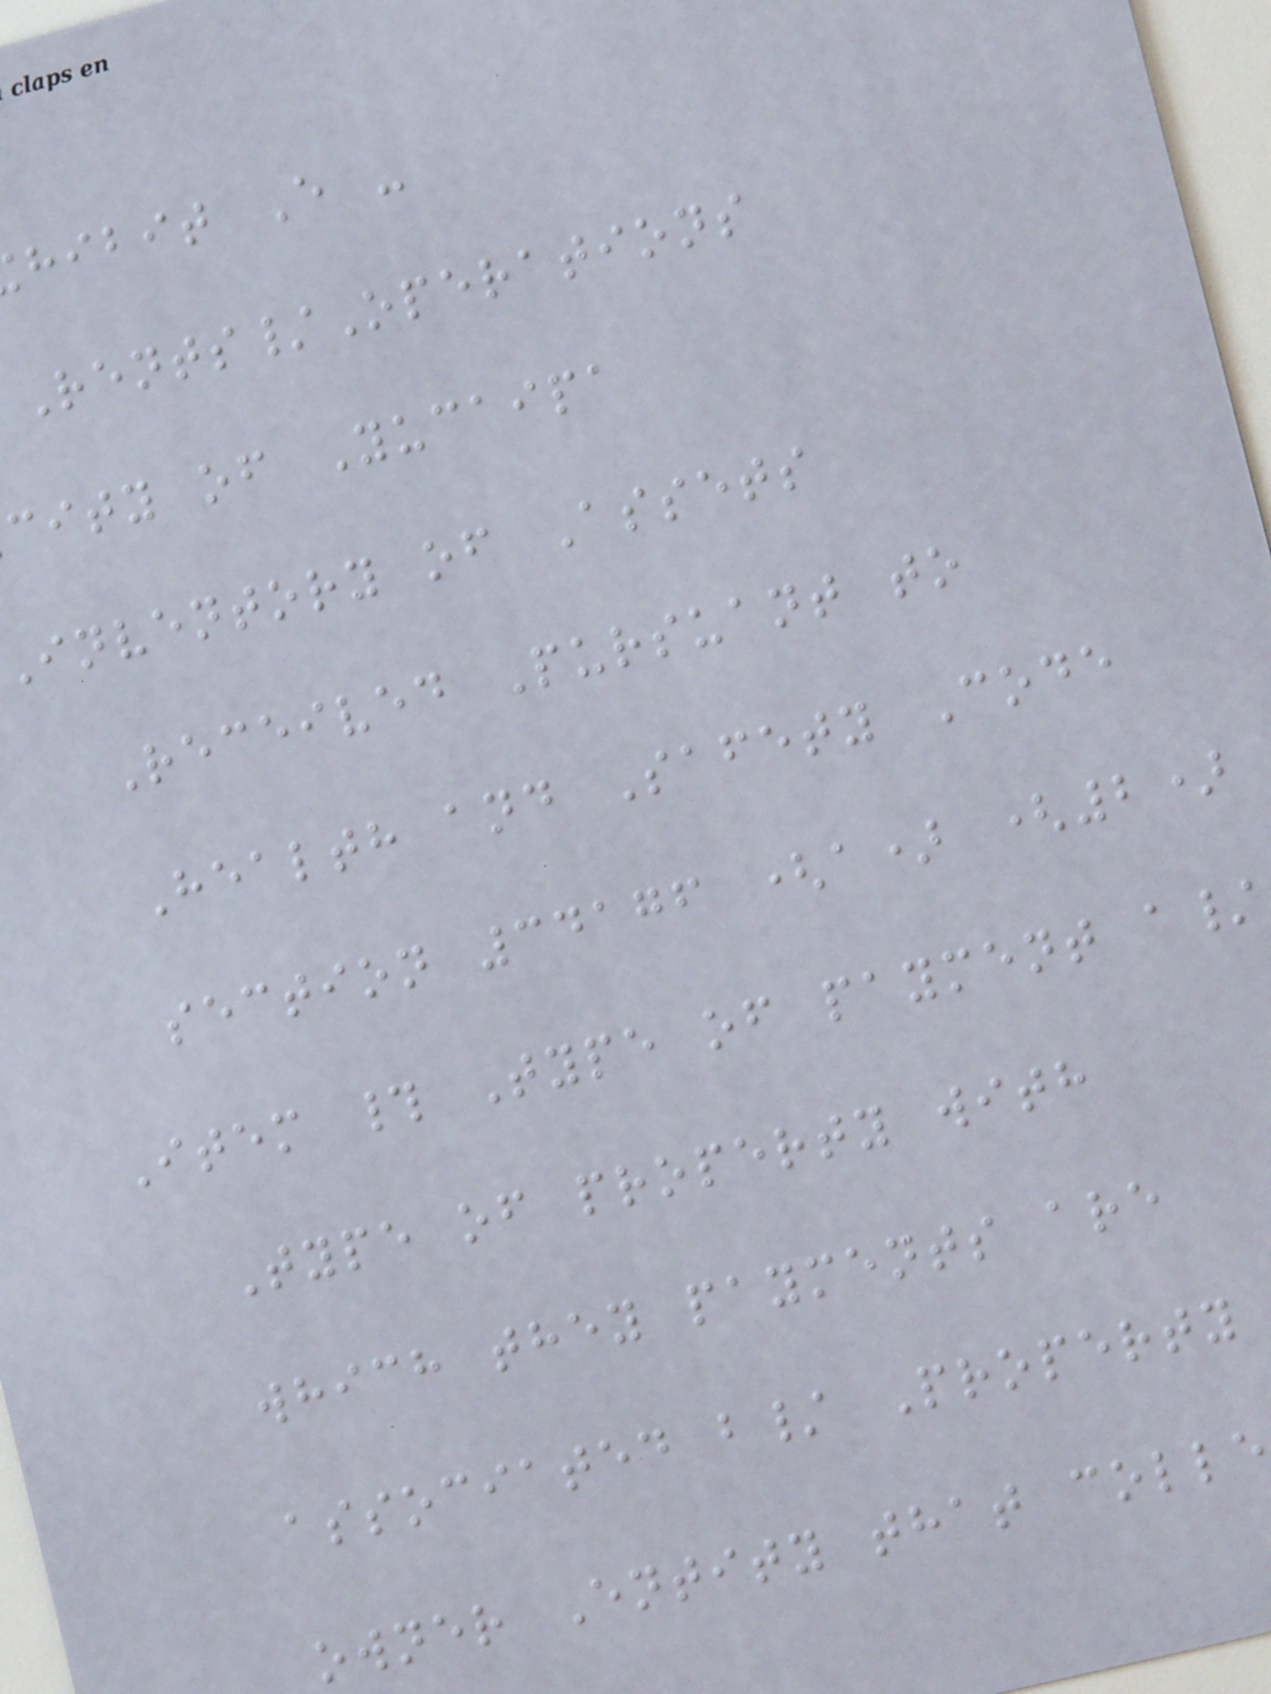hibit E -
Rents/Operations
city of Yucaipa
inventory of Assets
Received Pursuant to
Health and Safety Code
section 34176 (a) (2)
Item # Type of payment a/
Type of property with
which they payments are
associated b/ Property
owner Entity that colle
